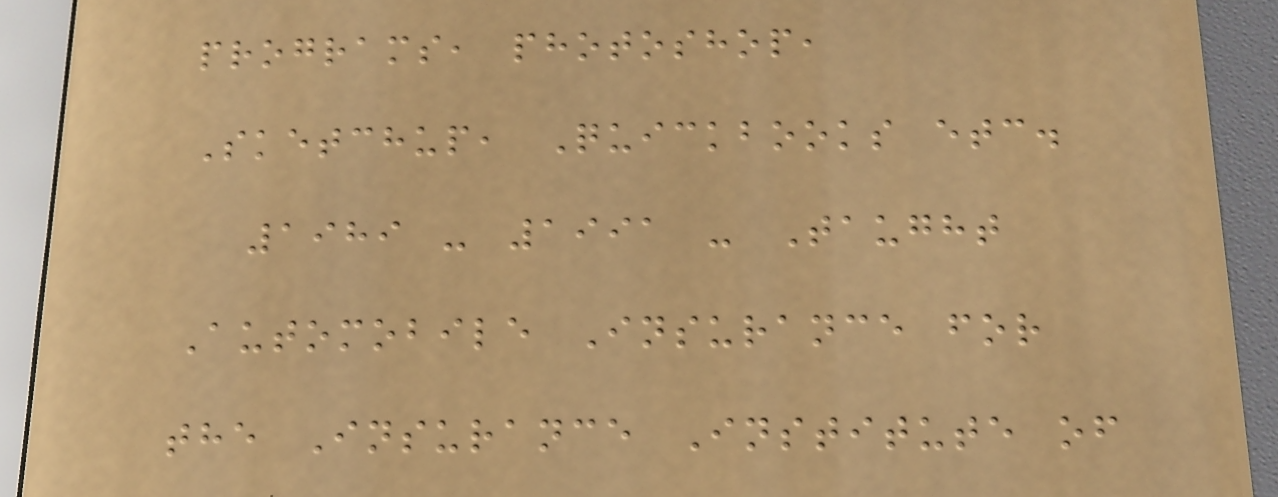programs, photoshop,
Sketchup, Quickbooks etc.
1989 - 1991 - Taught
Automobile Insurance for
the Insurance Institute of
